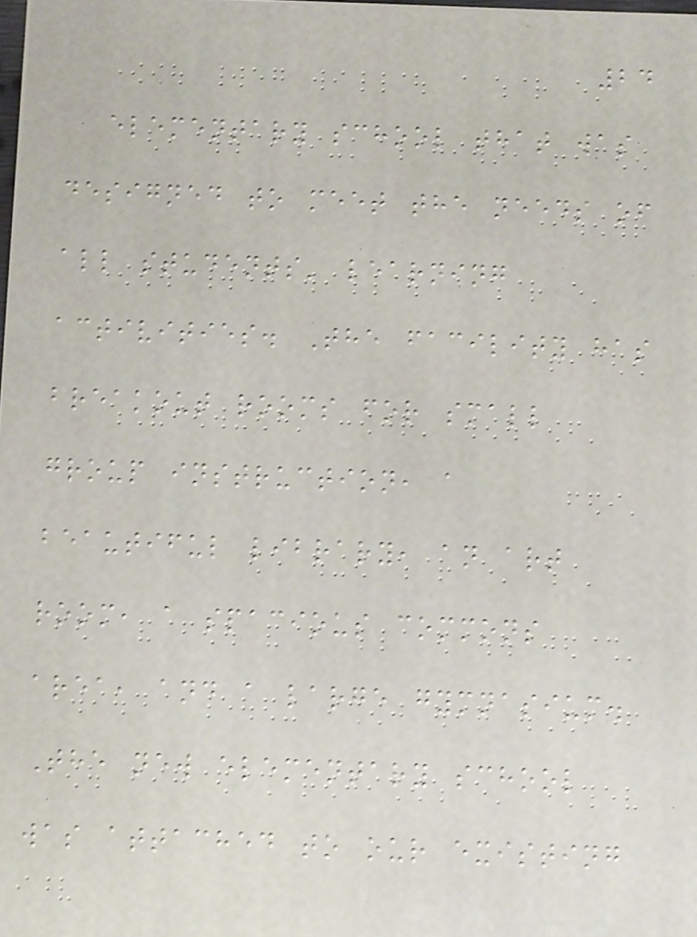24
elementary school that was
designed to meet the needs of
all students' learning
activities. The facility has
breakout rooms for small
group instruction, a
beautiful library, an art
room, a spacious commons
area, and a large gymnasium.
The new elementary school
was attached to our existing
